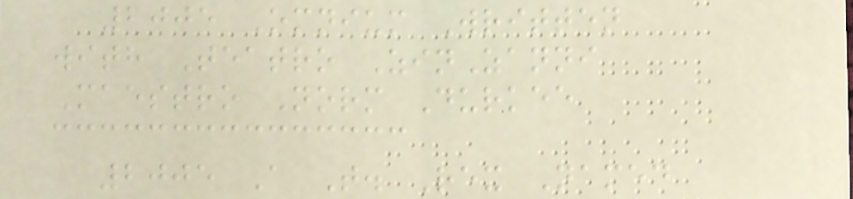2005 Omnium Written
with Teatro ZinZanni
Maestro Norm Durkee
2005 A T. Rex Named
